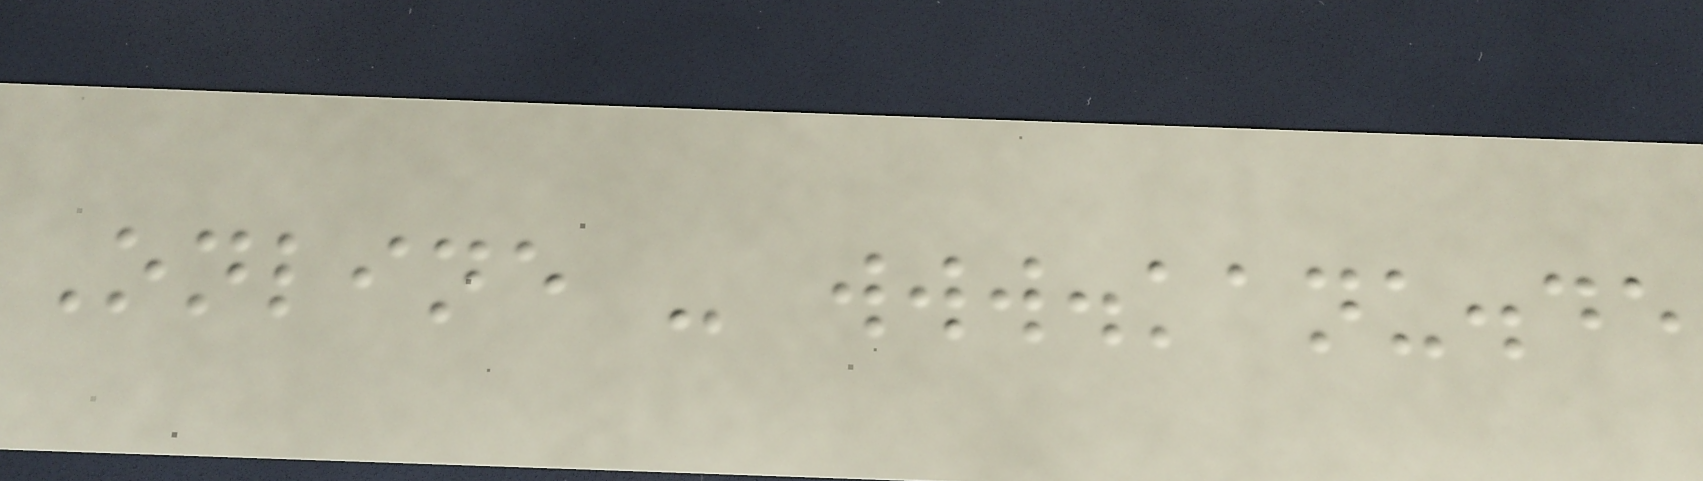Online - www.kanu.de
